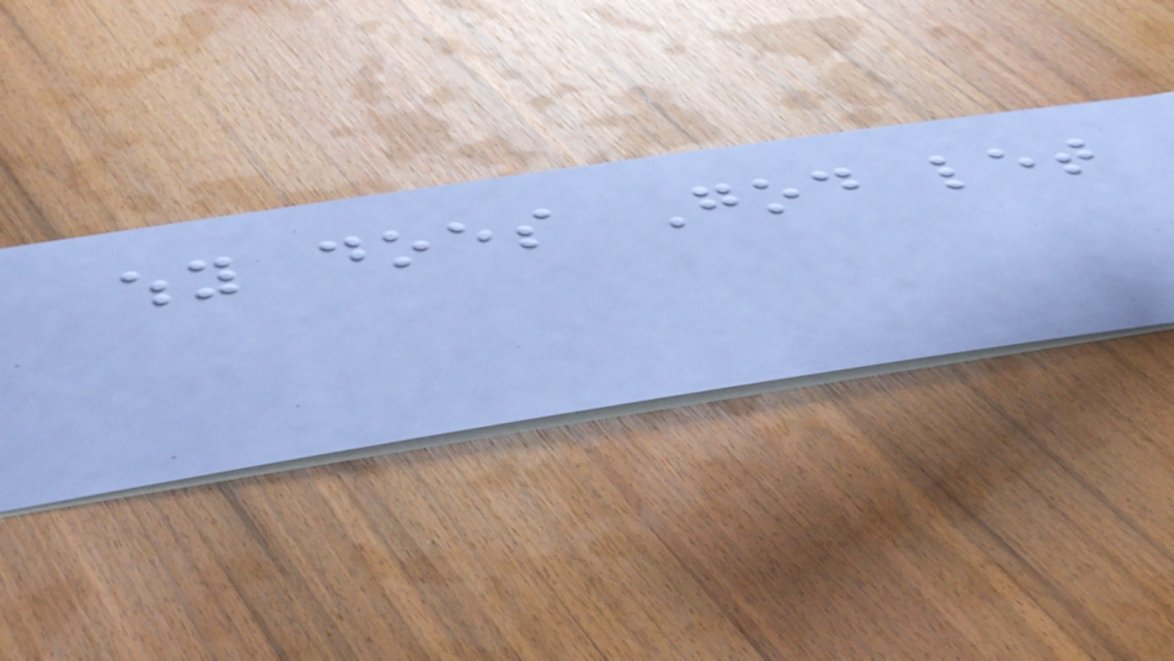why does God let
